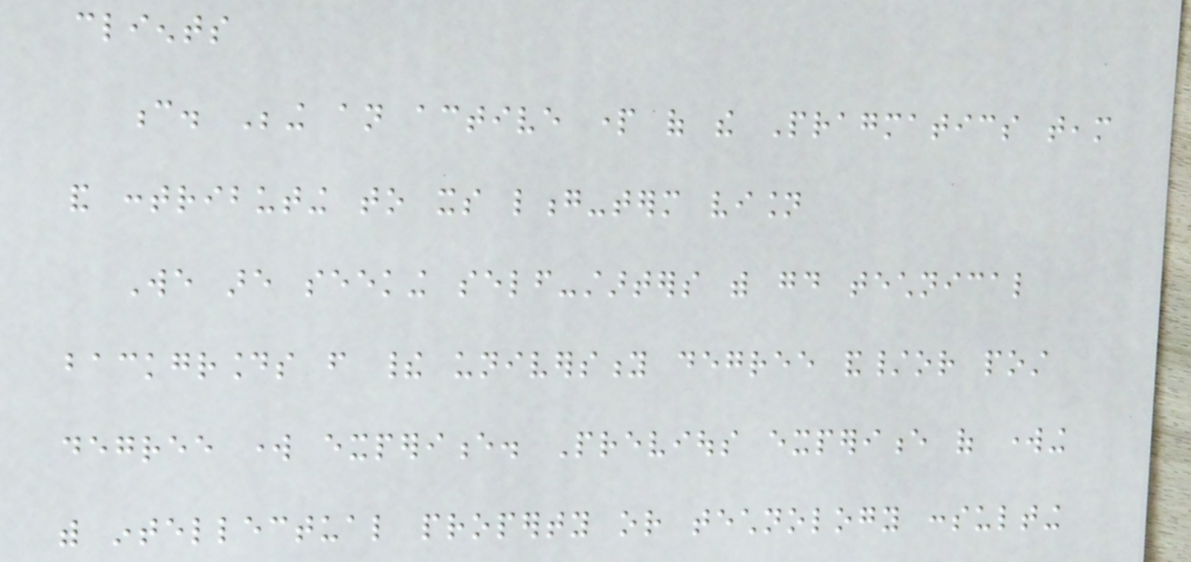clients
c. Being an active part of the Pragmatics team
and contributing to its long-term vision
We are seeking self-starters with good technical
backgrounds from their university degree and/or post
degree work experience. Previous experience of working
with intellectual property or technology consulting
